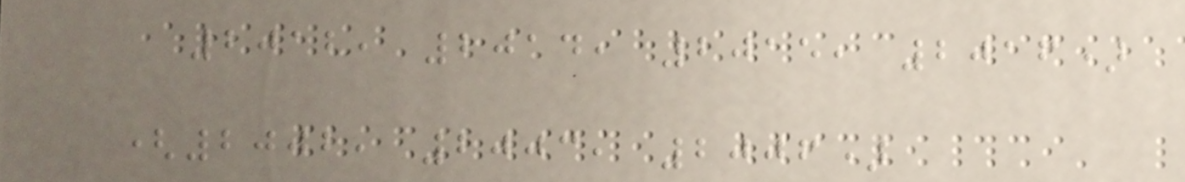2012, 2014, 2015, 2016)
(2002, 2003, 2006)
